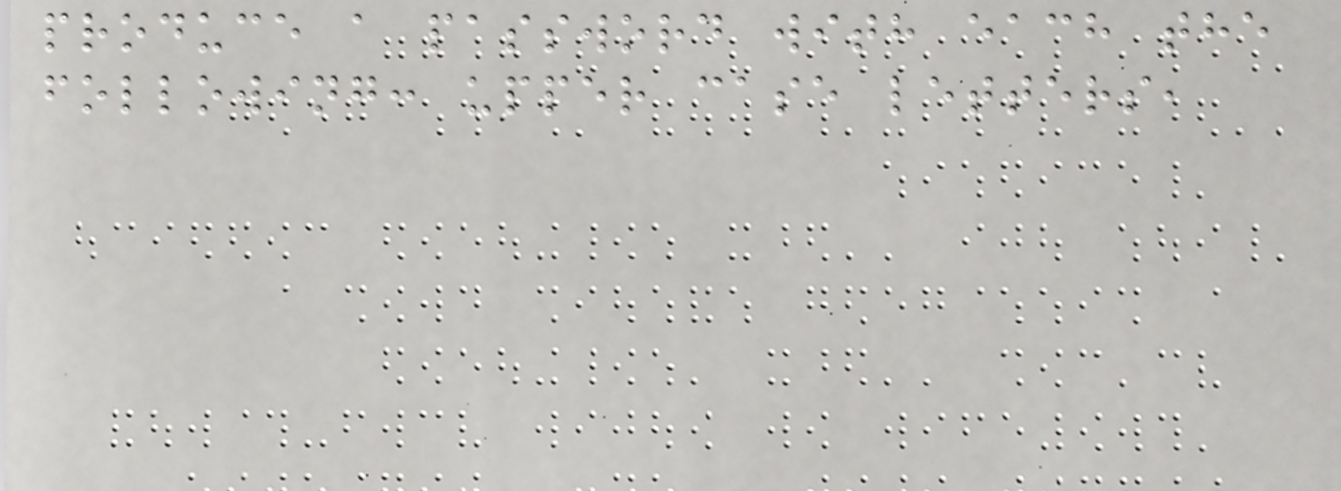produce a password with each the
following: upper case letters,
